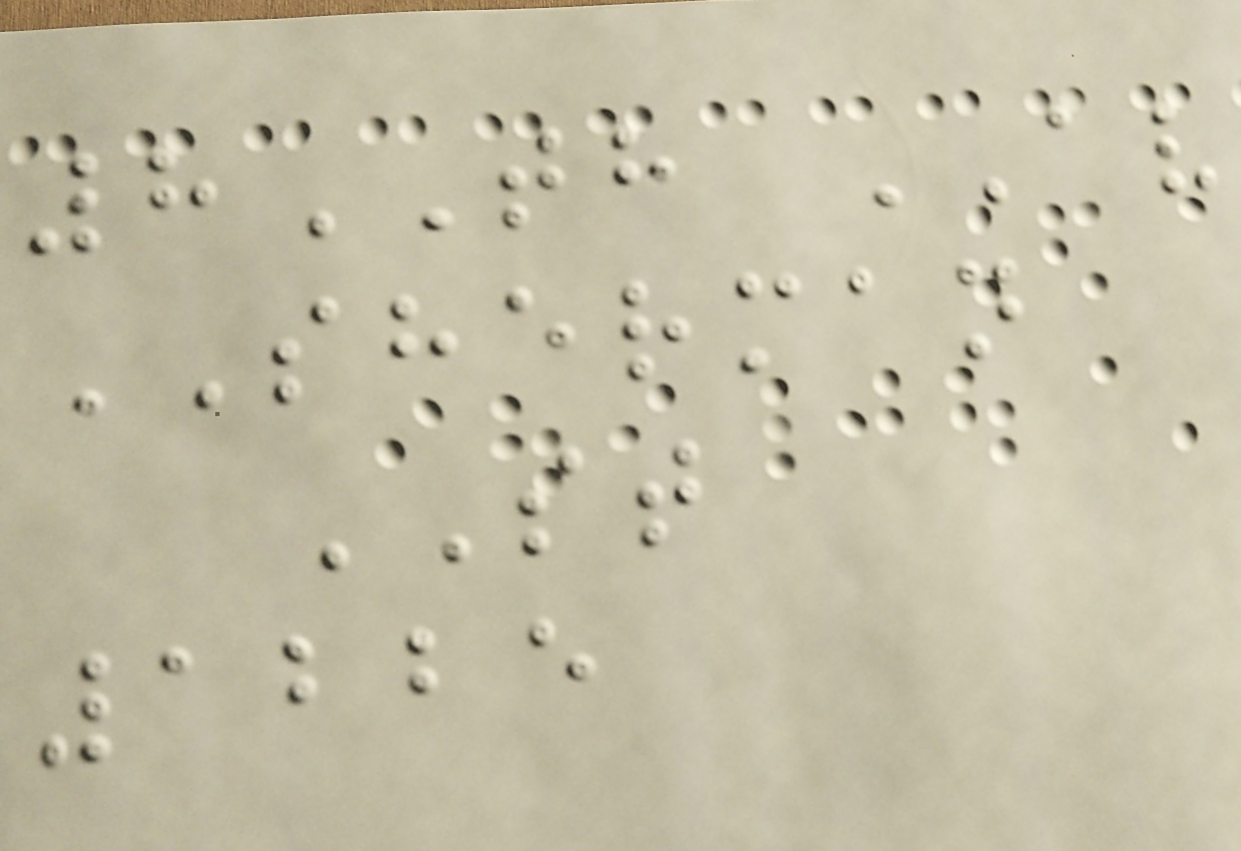8TH AV
SHERMAN
ST
1225
